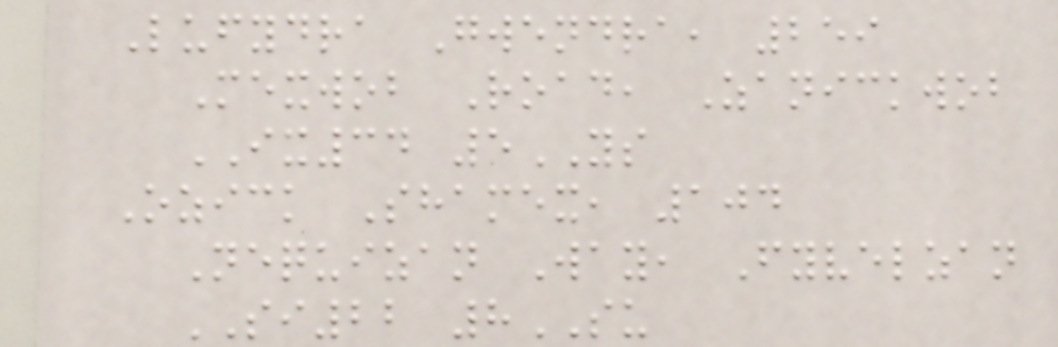Lufydra Gwendra, 259
Mexwob Road, Zanickwob
IX34 5YS
Ozick Shamex, 104
Nequizan Way, Fyvelzan
SI22 8SU
